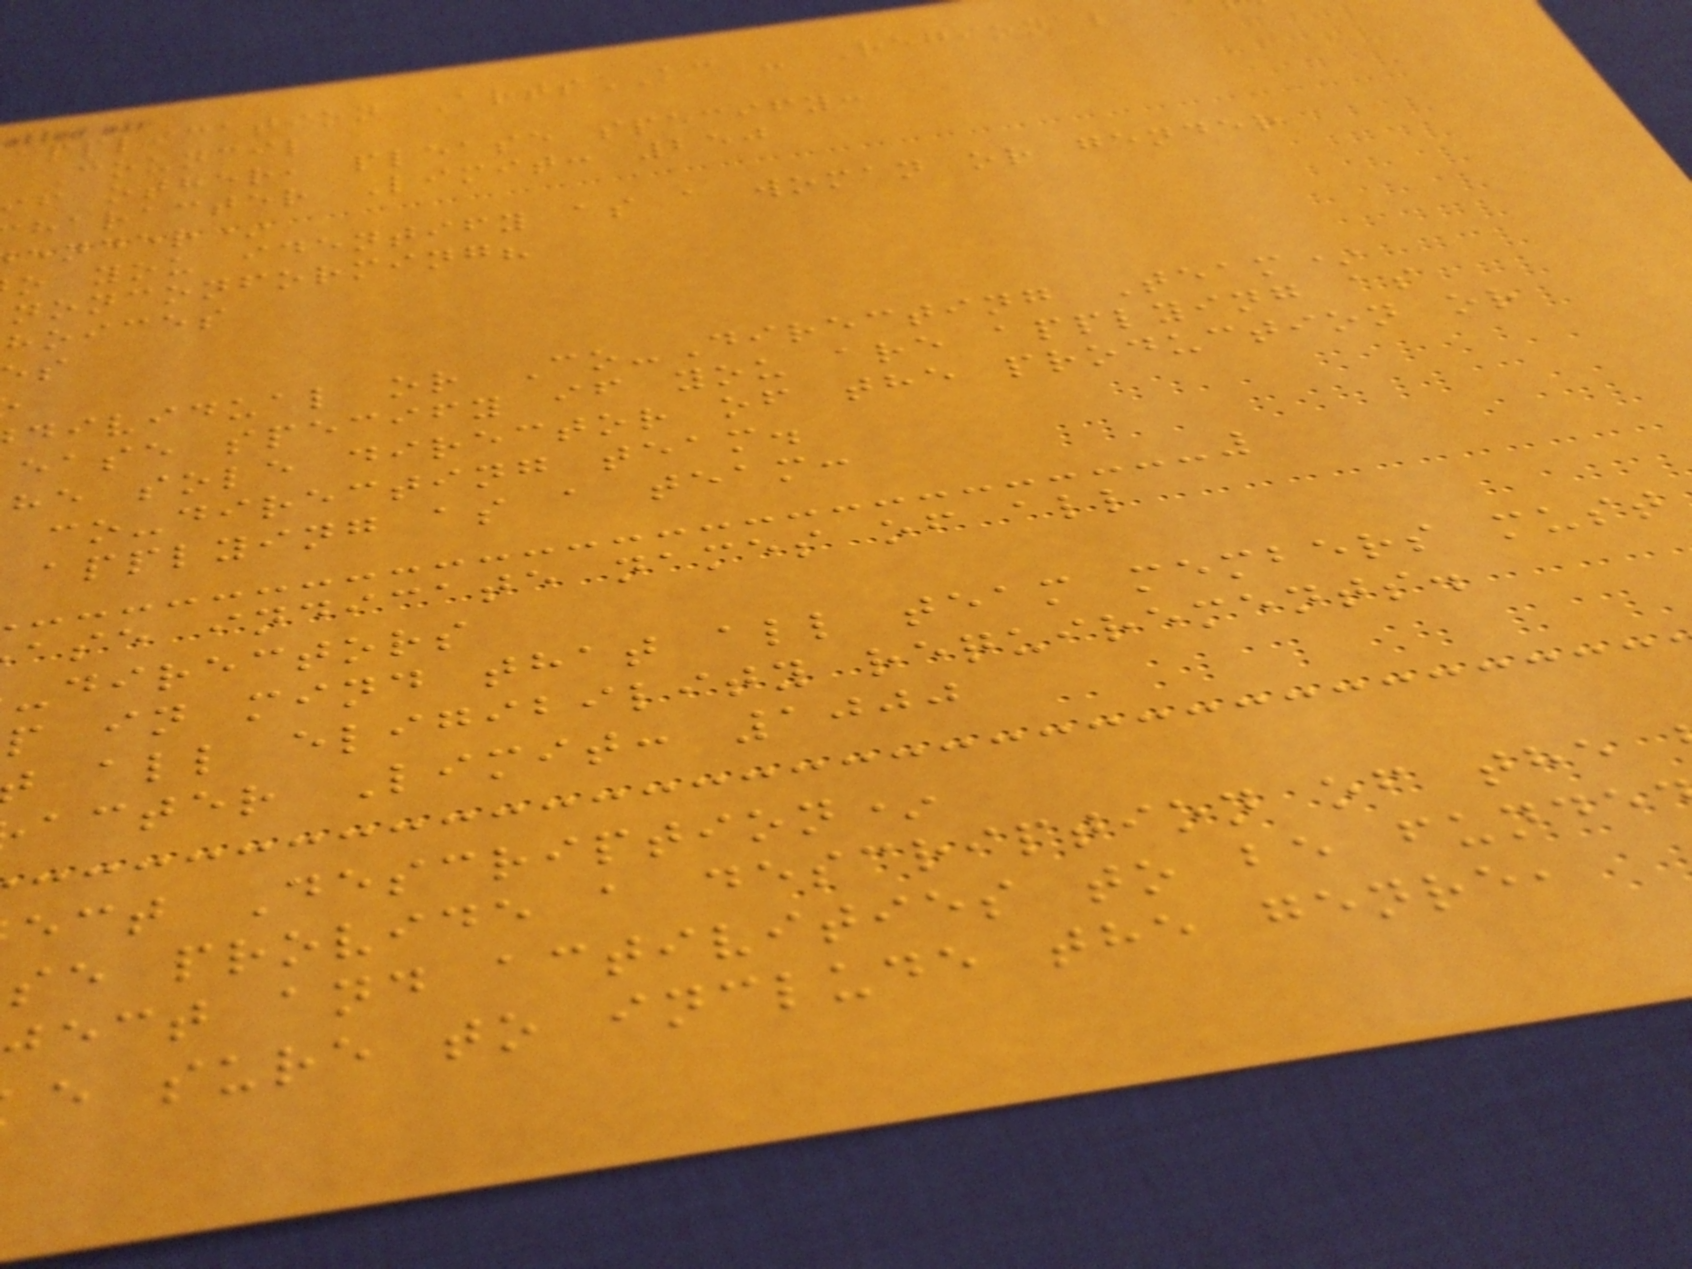application ArtsKC - Regional
Council
if other, please specify:
haracter Limit: 250
ender*
o you identify as a woman or gender
nonconforming?
hoices
dividual or Co-Directing Team*
ease specify if you are applying as
he sole director of the production or
co-directing team.
applying as a team:
ase indicate names of all
-directors
p in mind that all team members must
all eligibility requirements.
acter Limit: 1000
ect Description*
se provide a description of the
ject and activities to be funde
e sure to include the genre,
